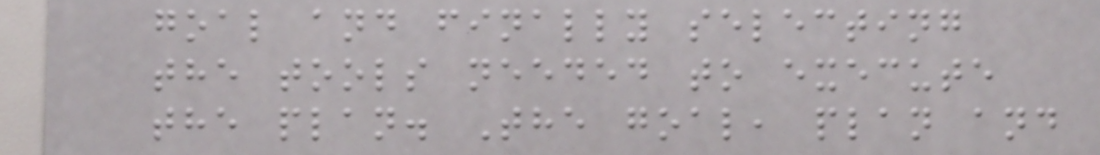goal and finally selecting
the tools needed to execute
the plan. The goal, plan and
